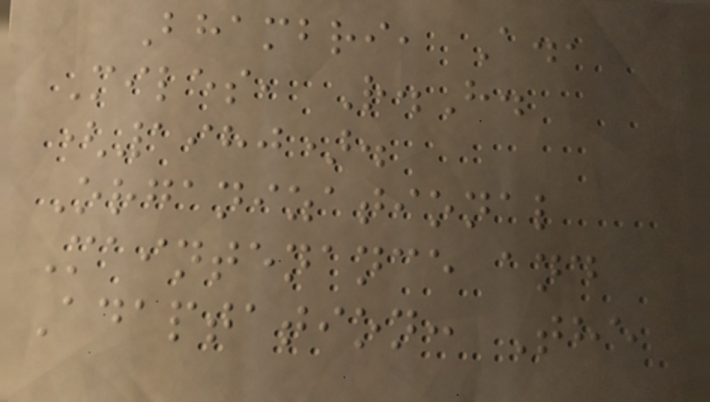Bhambri, A.,
Miles, R.H.
(1980).
Organizational
Maintenance and
Adaptation: The
